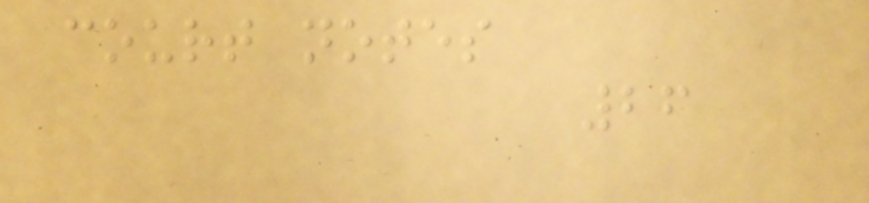court notes
26
